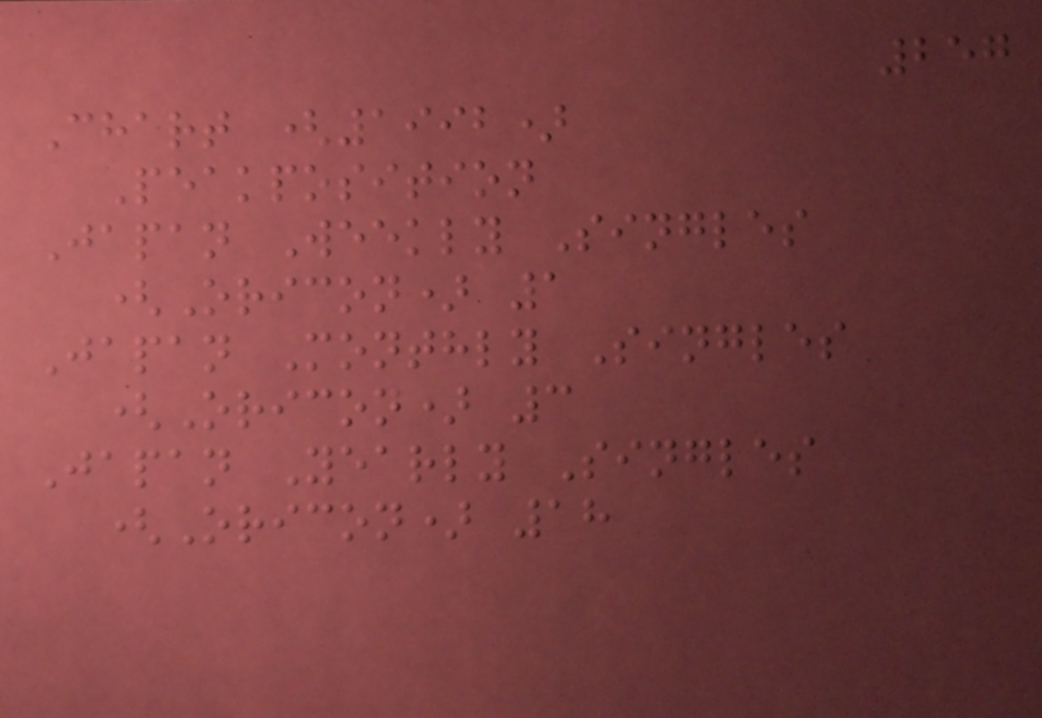257
Chart (1992)
Peakposition
Japan Weekly Singles
(Oricon) 1
Japan Monthly Singles
(Oricon) 3
Japan Yearly Singles
(Oricon) 18
